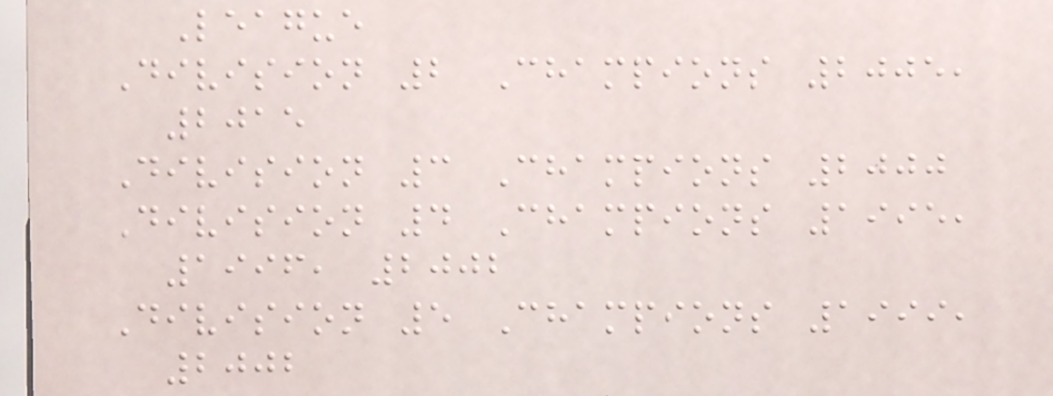League
Division 2 Champions 2005,
2015
Division 3 Champions 2000
Division 4 Champions 1995,
1996, 2002
Division 5 Champions 1999,
2002
